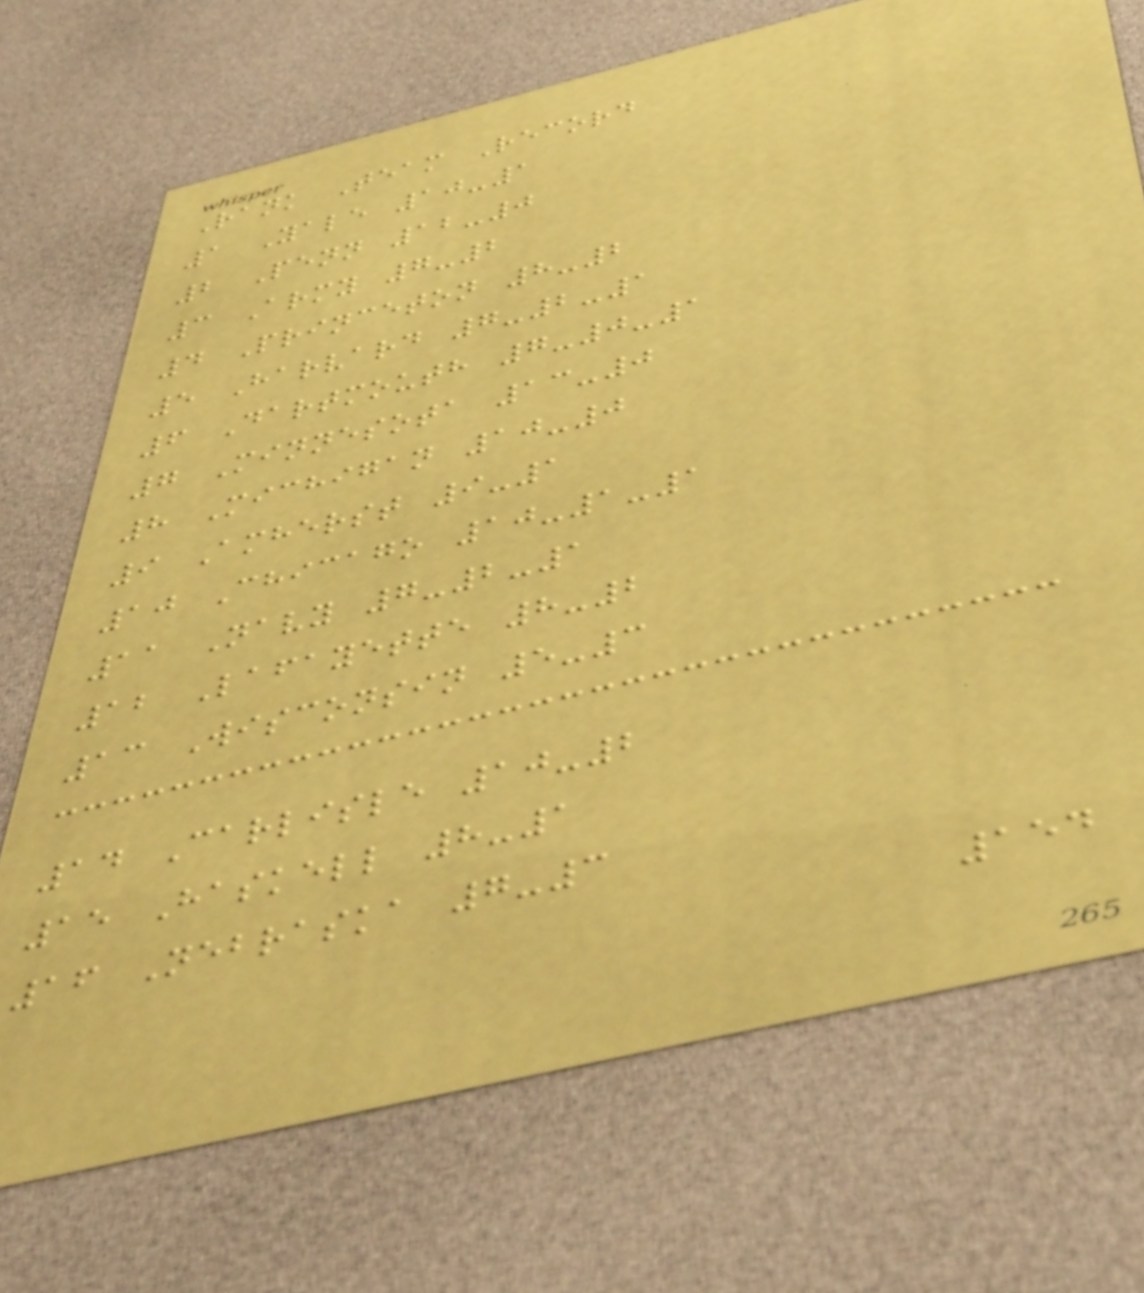Rank Team Record
1 Yale 10-1
2 Penn 12-0
3 Army 7-2
4 Princeton 8-2
5 Harvard 7-2-1
6 Dartmouth 7-0-1
7 Minnesota 13-0
8 Michigan 10-0
9 Amherst 9-1
10 Chicago 10-1-1
11 Navy 7-2-1
12 Lafayette 8-2
13 Wisconsin 5-3
14 Carlisle 10-2
15 Haskell 8-1
16 Nebraska 7-3
154
